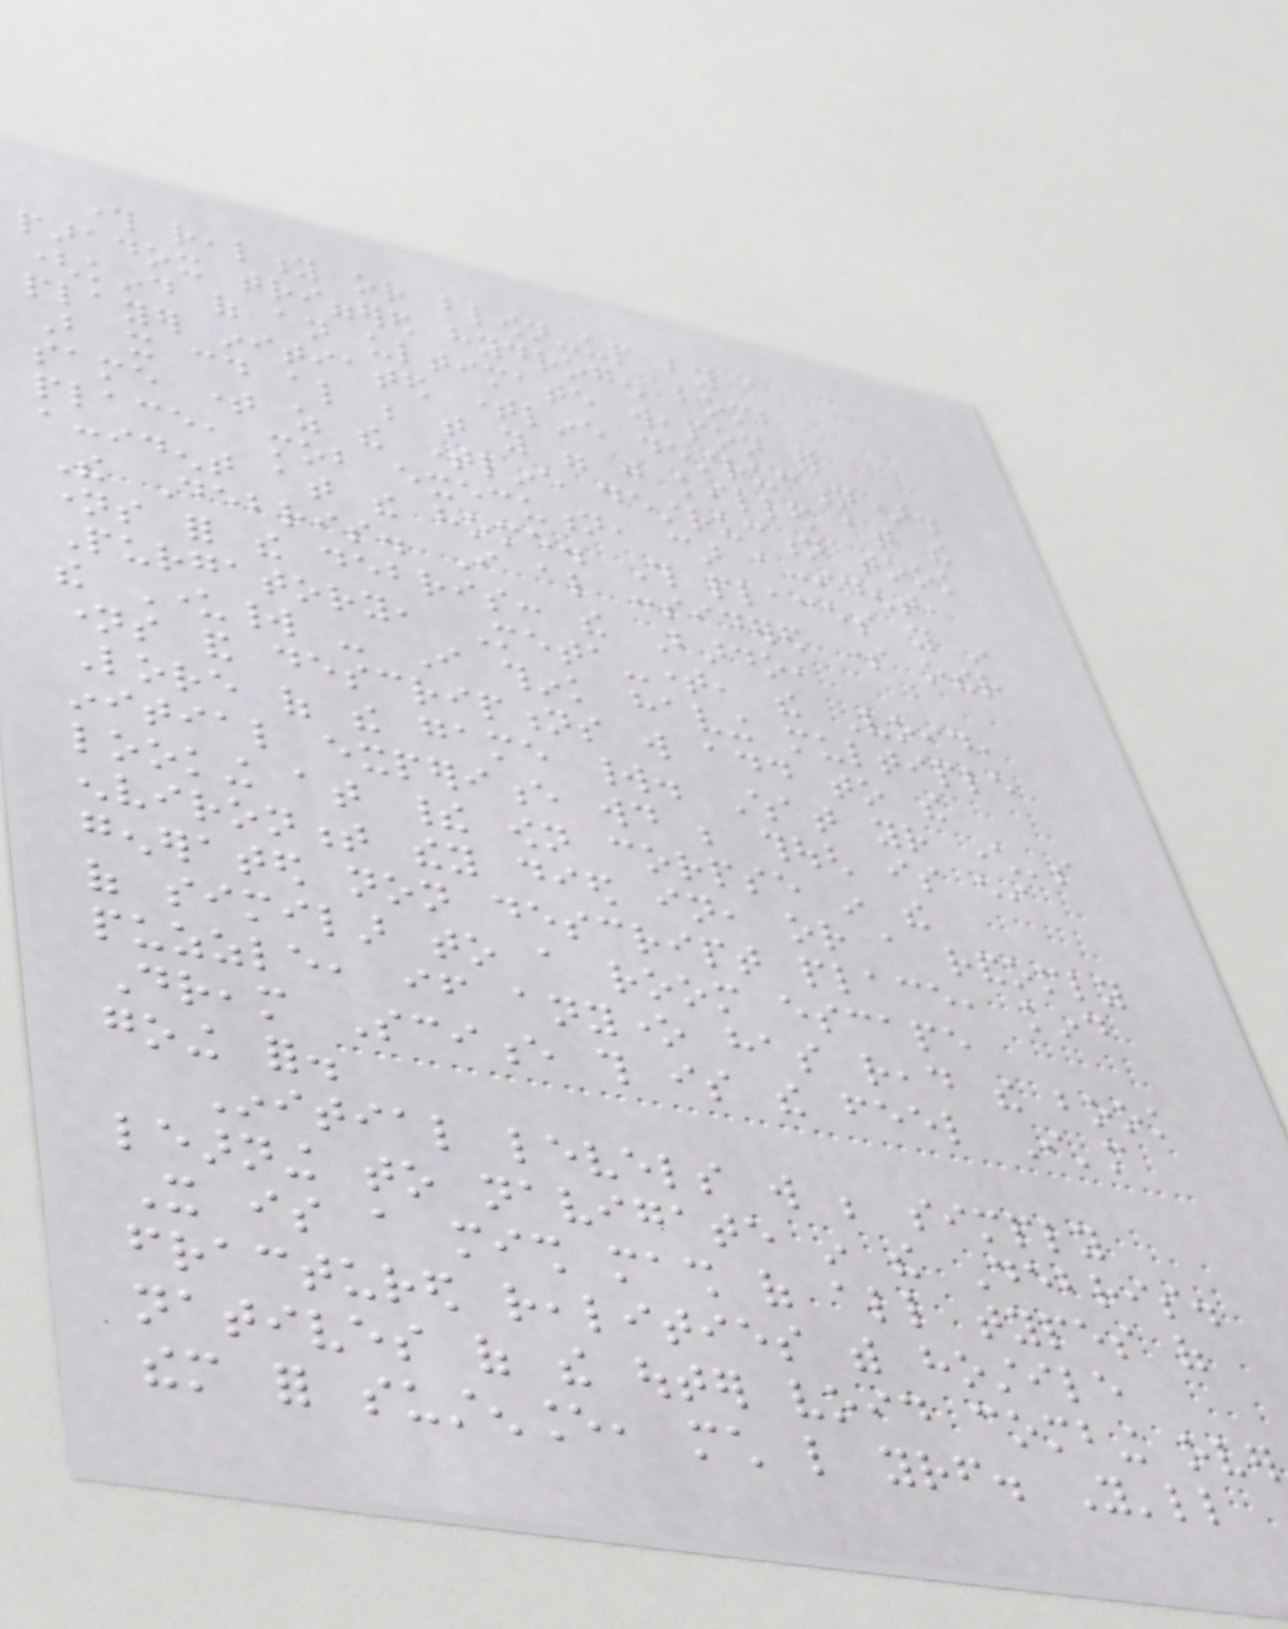through reality or blown-up by a
paradox triggered hydrogen bomb
(kind of an ultimate weapon for
player initiated timeline destruction).
But it could also be that you were just killed at the
same time as the timeline destruction took
place, mob execution, car accident,
accident at the home. This places you in
The Debris. I also considered some other
names for the debris: the Bardo,
Purgatory, Meta-time, the Void,
the Underworld - I think having multiple
names and descriptions will add to the
Lore of the game world. What your character's
initial experience would be though is either
looking at their own corpse in the
environment they died in, or a randomly
generated non descript place, kind
of similar to a room escape
puzzle, if anyone has read the book
Dream Science this is the feel I'm
going for.
Initial levels will be simply
learning to navigate in the Debris.
It is a mish mash of all types of
fractured realities with hostile
natives of the outer void combing over
them for sustenance, much like yourself. You'll
